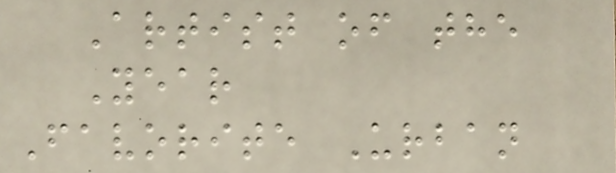Artist of the
Year
Favorite Urban
